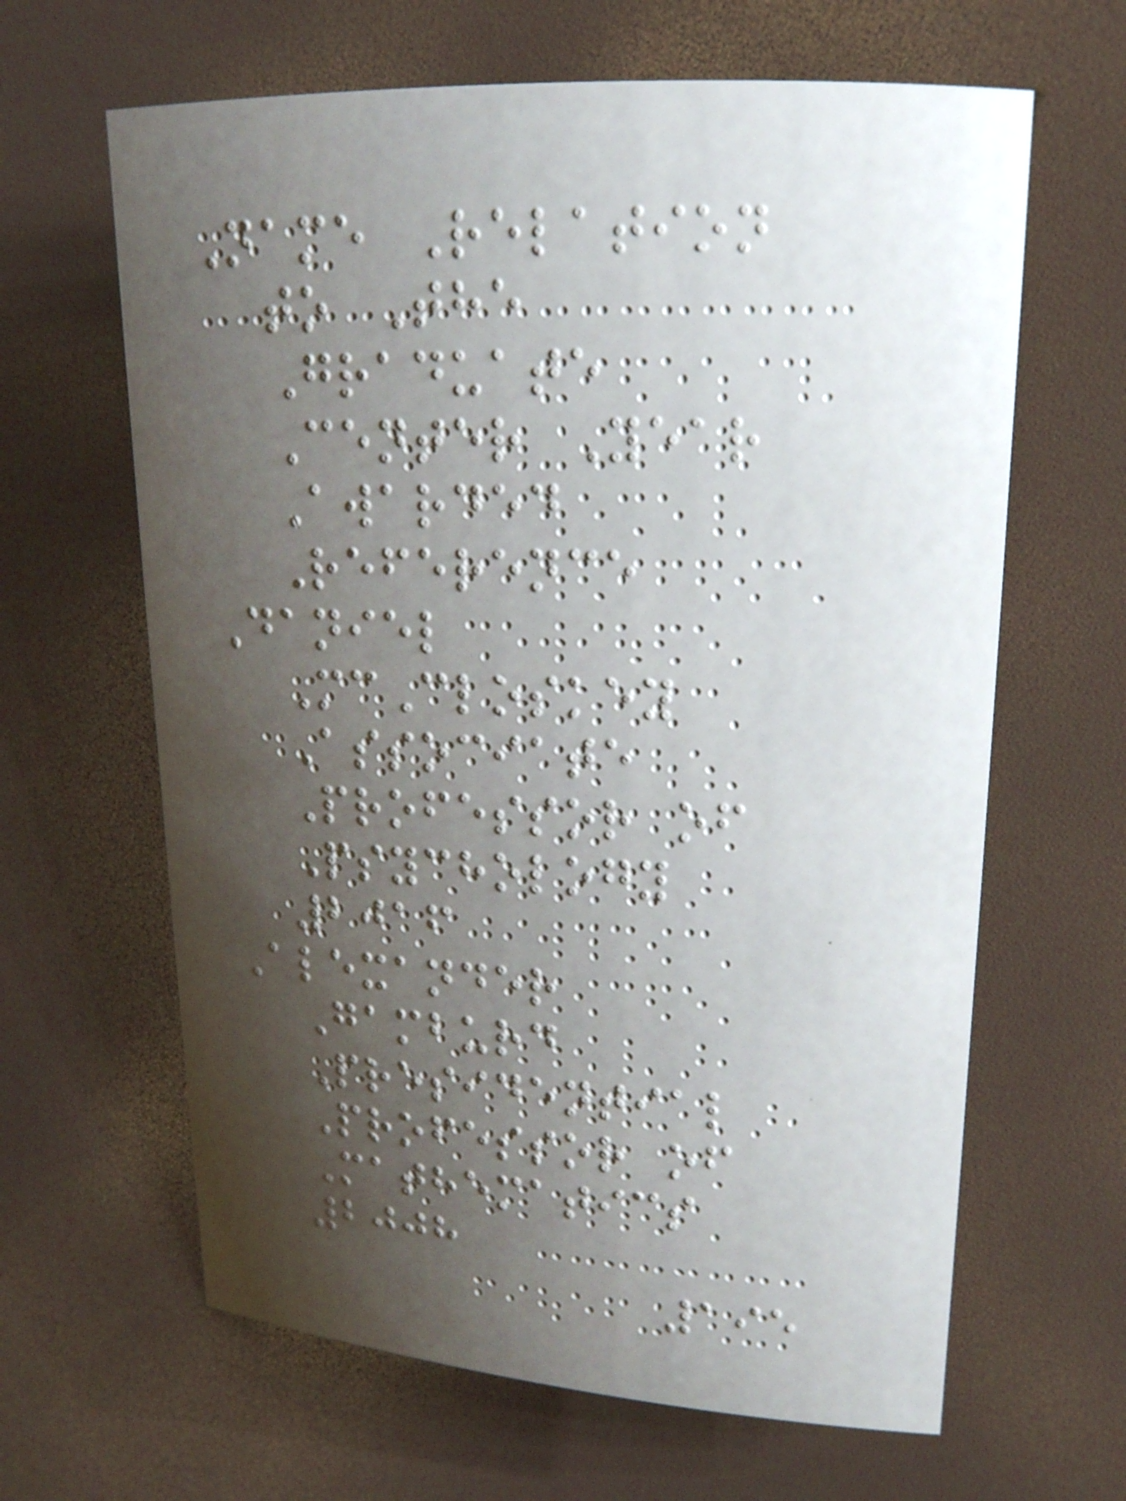Name Relation
to The
Graduate
Center Year
Awarded
Reference
Daniel
McCloskey
Associate
Professor of
Psychology
2016
Alexander
Gamburd
Presidential
Professor of
Mathematics
2008
195
